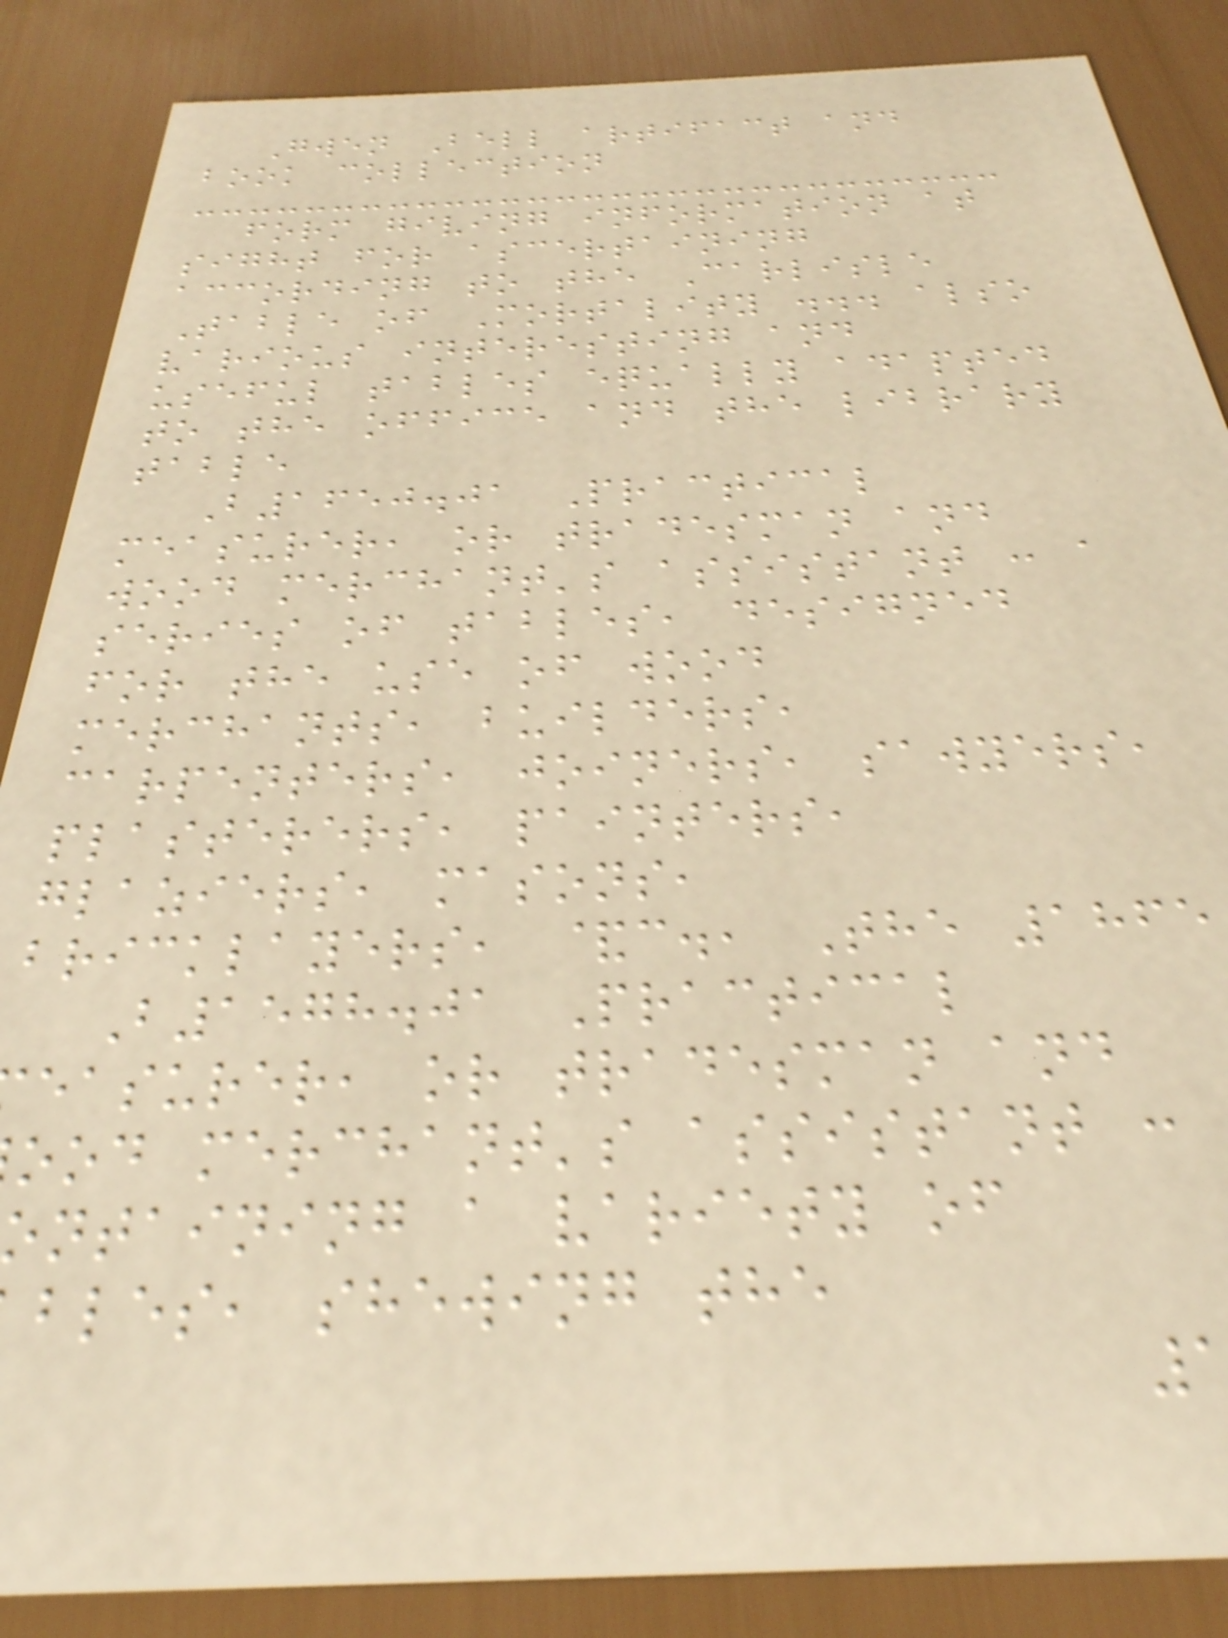Gwen Bell artifact and
book collection
form giving information at
sight for ascertaining
according to the Carlisle
Table of Mortality ... also
various interesting and
useful tables equally adapted
to the office and the library
table
B1650.01 Practical
measurer, or tradesman and
wood merchant's assistant : a
series of tables, designed
for the use of wood
merchants, builders,
carpenters, joiners, sawyers,
plasterers, painters,
glaziers, masons,
bricklayers, &c., The 1865
B1578.01 Practical
easurer, or tradesman and
ood merchant's assistant :
ntaining a variety of
bles, shewing the
